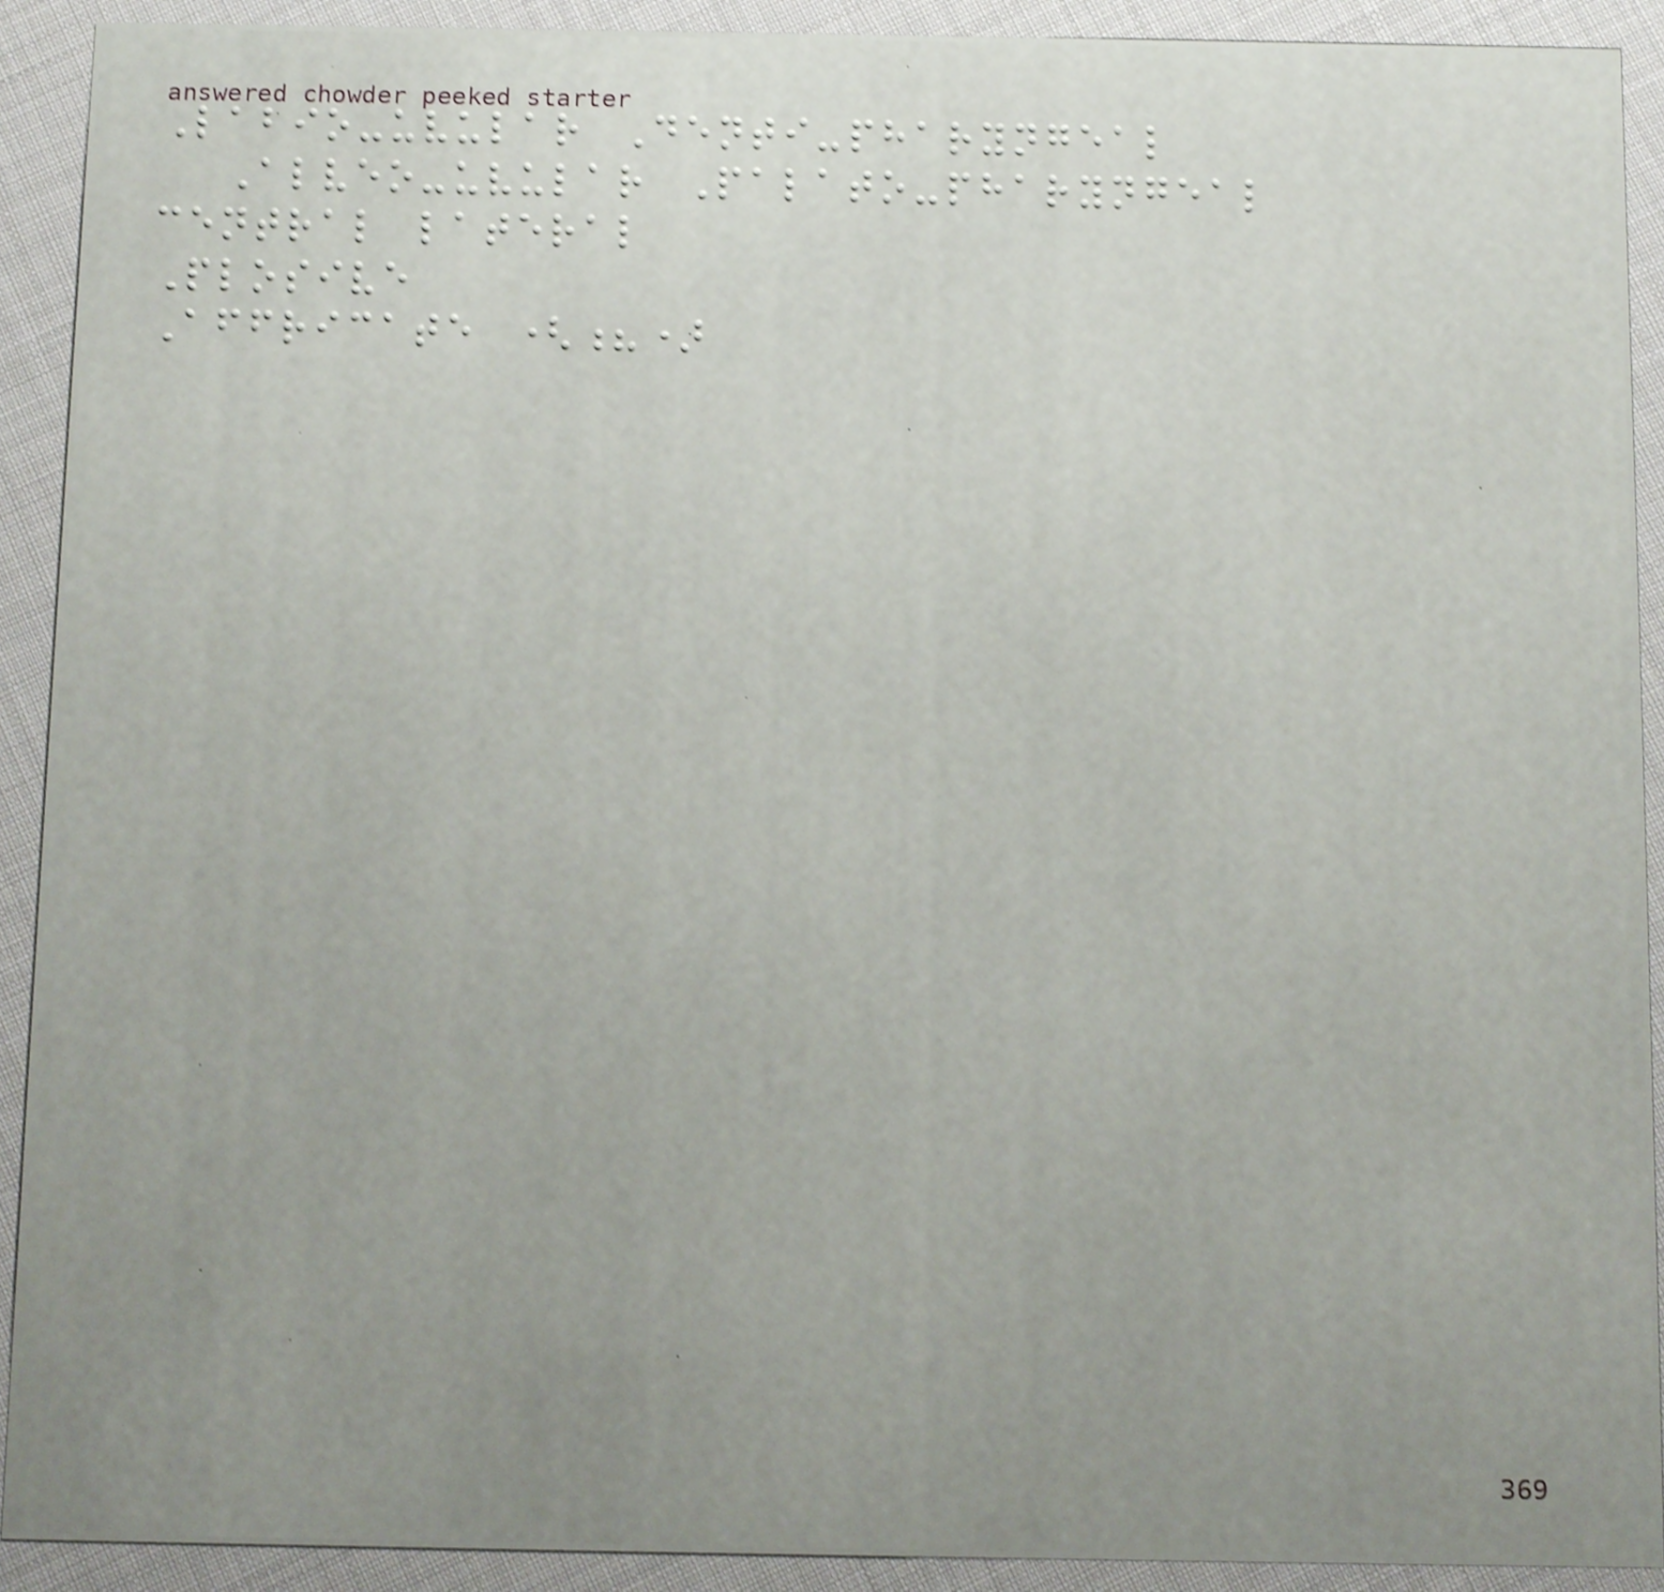Labio-uvular Denti-pharyngeal
Alveo-uvular Palato-pharyngeal
central lateral
Plosive
Affricate (?)
